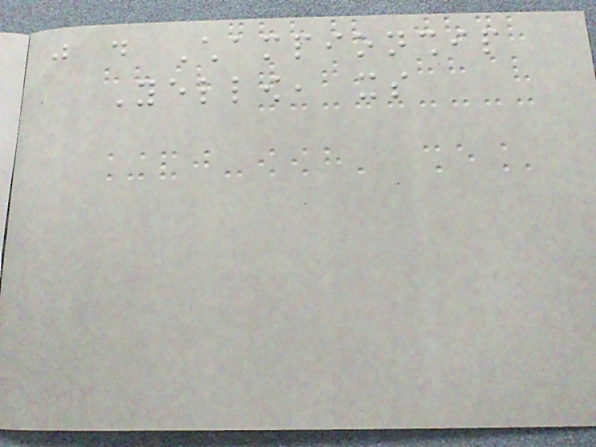just do Championship
Yellow, its
